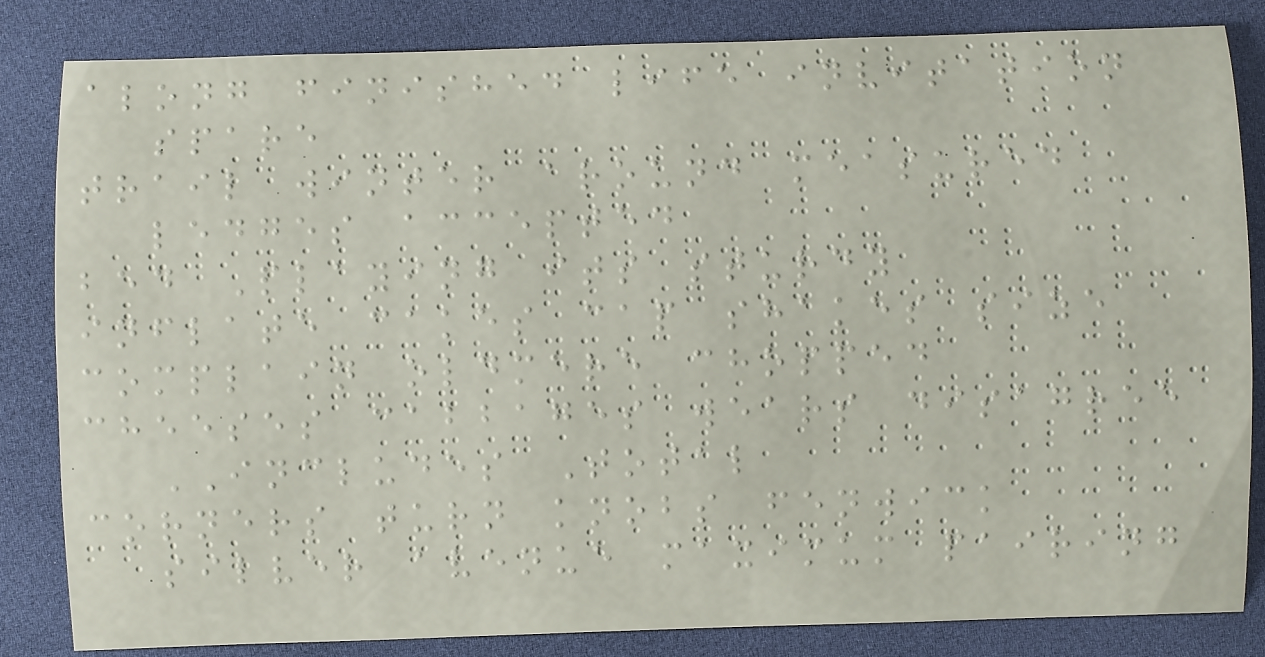along finished life invitation
spare
trail winter around measured
ledges accepted
bed Playing its sturdy
inflate cakes cap shakes size
complain oldmere chopped
cheeses cabbages wears disagree
INCLUDES Total
corners turn knobs fenwick
silver avenue maximum pairing
